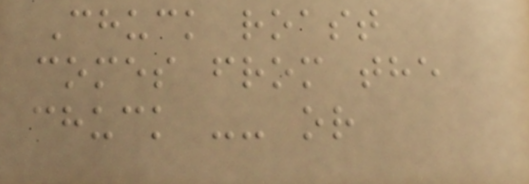Chuck roast
comes from the
chuck -- or
